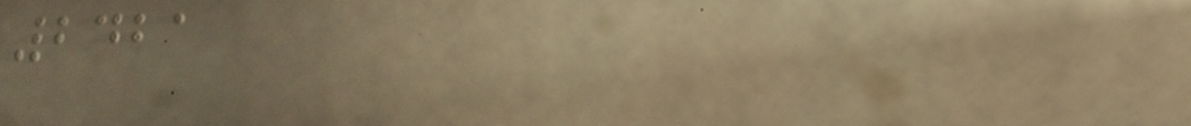2421
